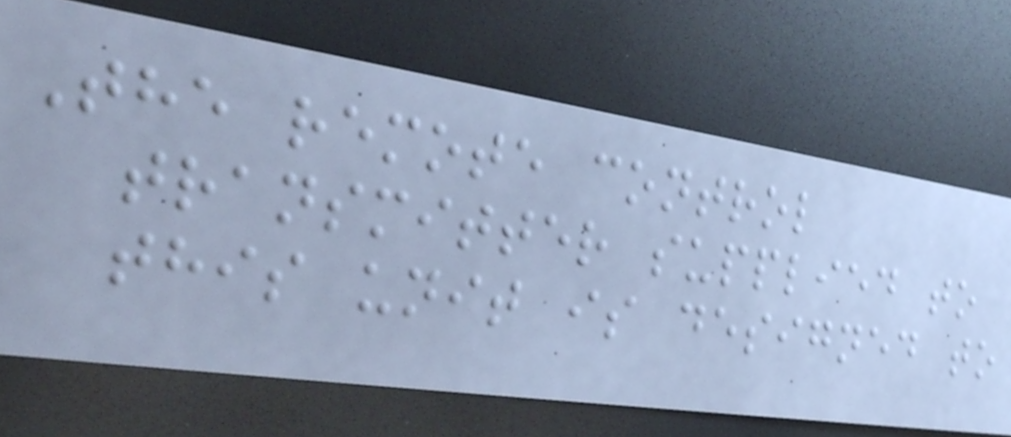The remote control
transmitter supplied to
this unit is designed to
